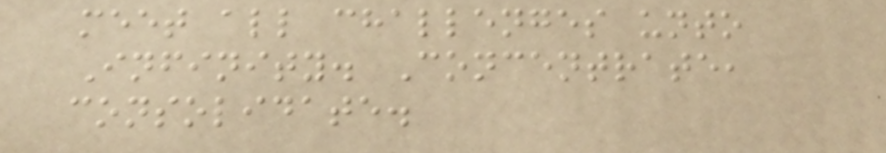meet all challenges unto
Infinity. Concentrate,
consolidate.
